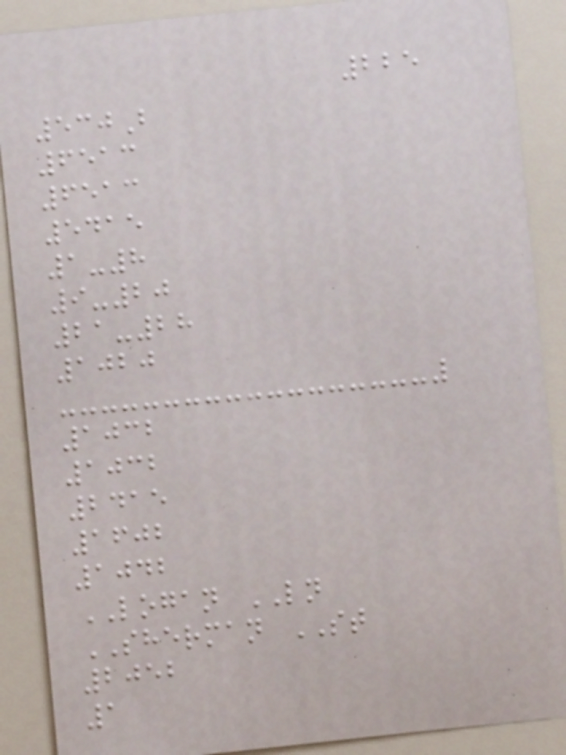225
530B
6513
6513
5415
1-8
9-20
21-28
1020
1032
1032
2415
1602
1042
LOGAN LN
SHERMAN ST
2052
1
